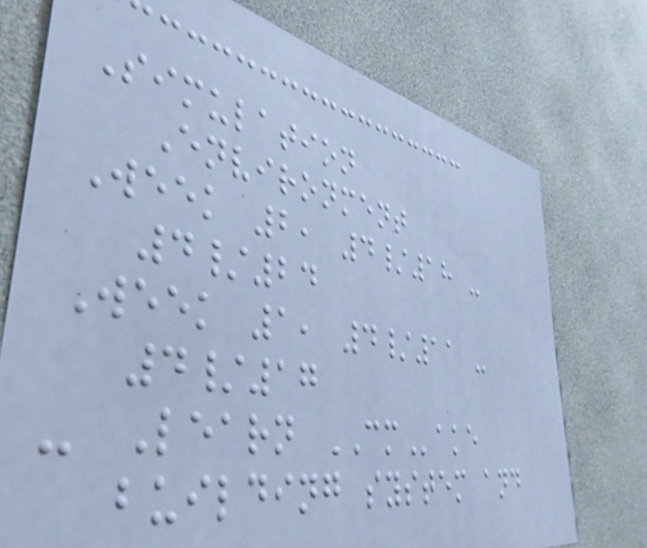Simulation
Environment
Week 2, 4/18 -
4/24
Week 1, 4/11 -
4/17
- Learn CMake
building system and
